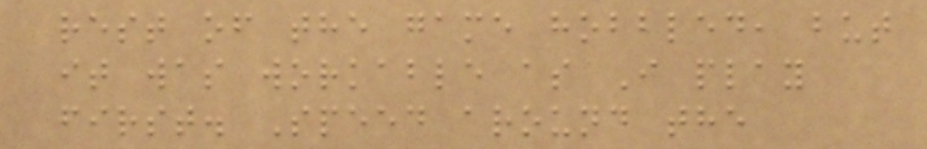rest of the game hobbled, but
it was workable as I play
first. Speed around the
